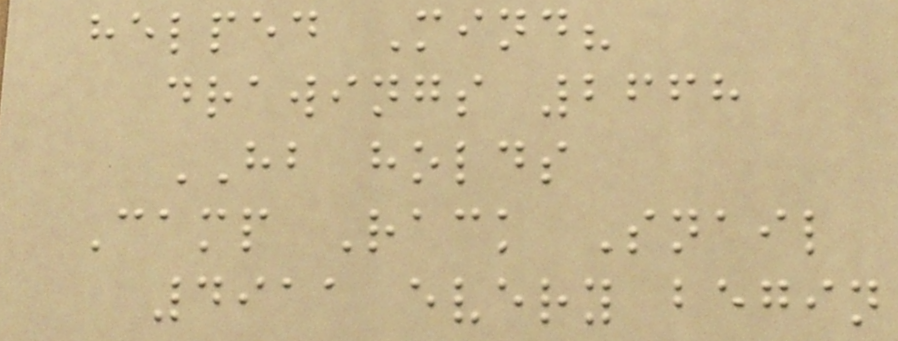helped Mind?
drawings 2668
HB holds
Camp Rack Snail
4911 every begin
